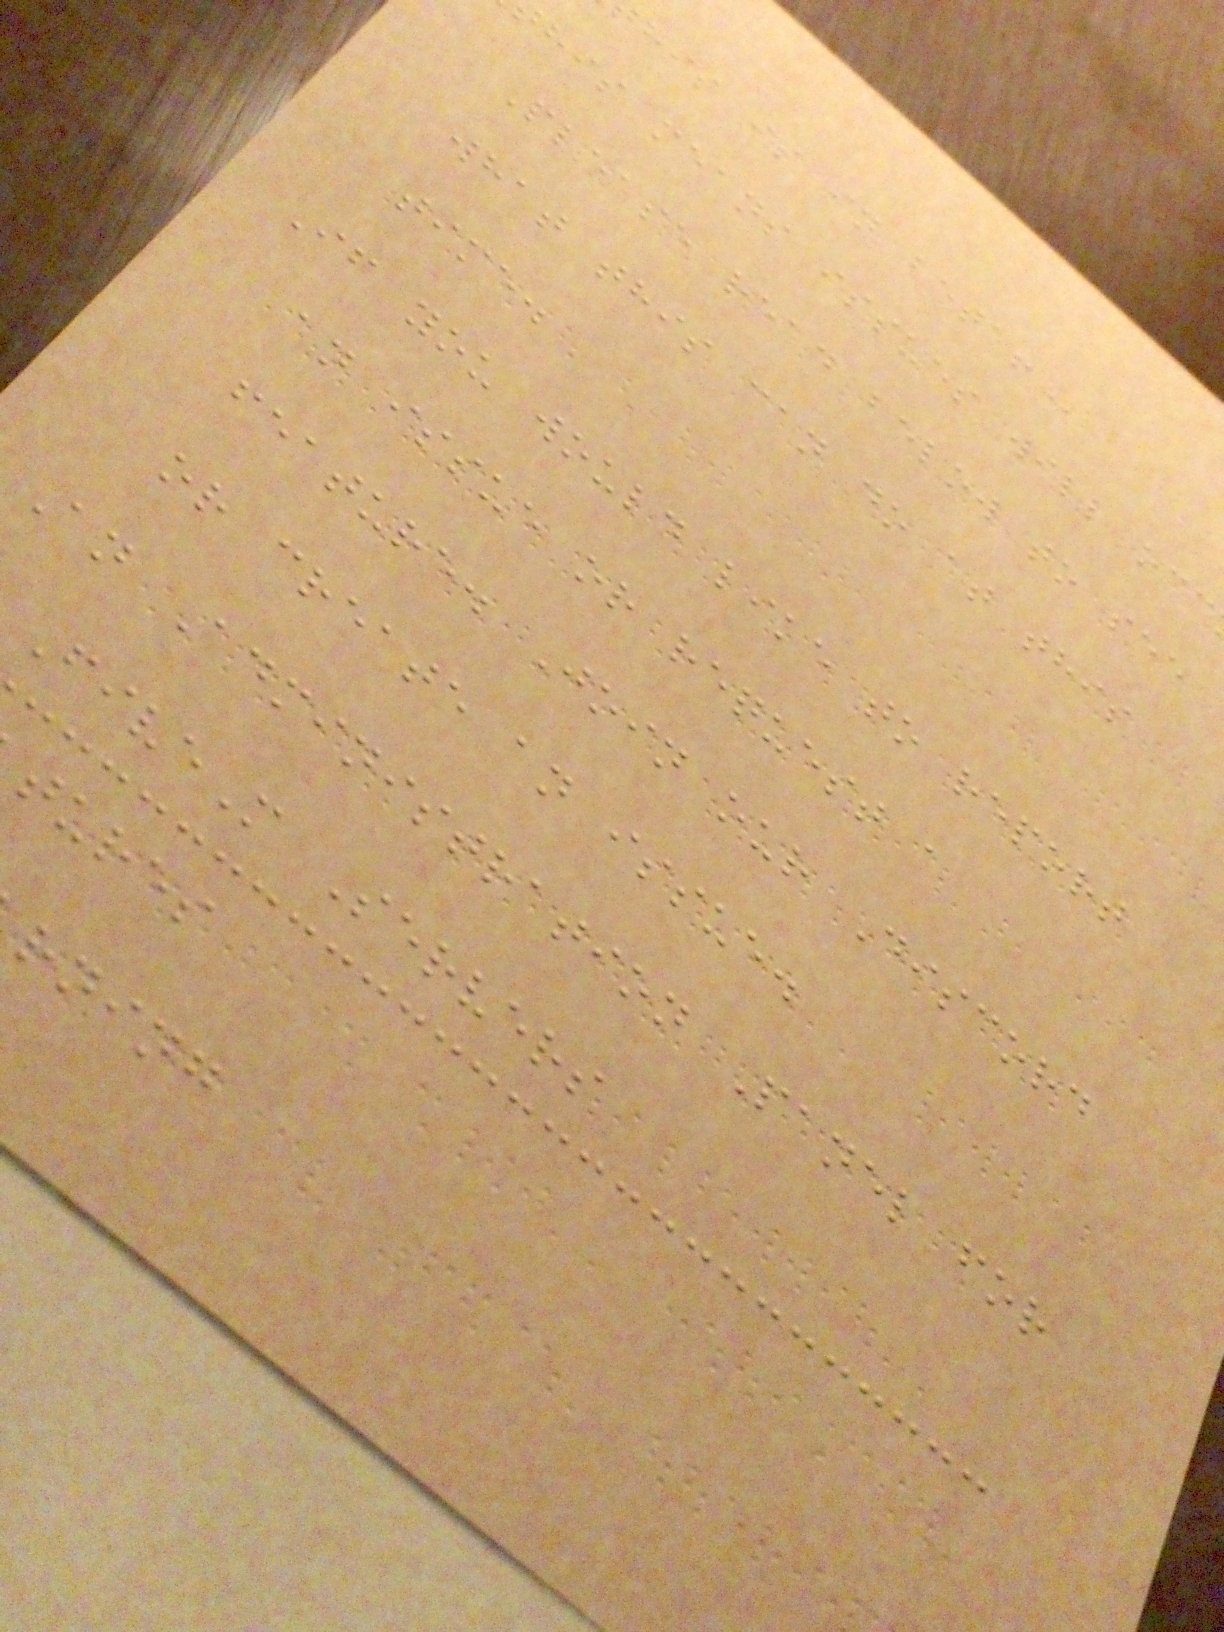his is in
his means issues will occ
Please read below to see
what this can do at this
time.
If you would like to report
an issue or request a
feature. Join our Discord
or create an issue.
An Administration Panel for
FiveM Servers
tures
rning
